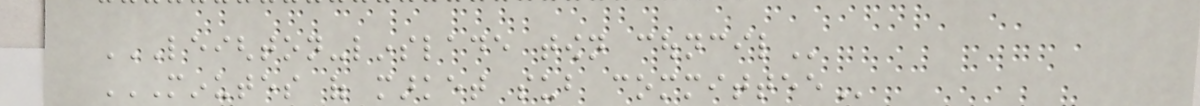LEIGHTON-LINSLADE TOWN COUNCIL
MINUTES OF MARKET SUB COMMITTEE
